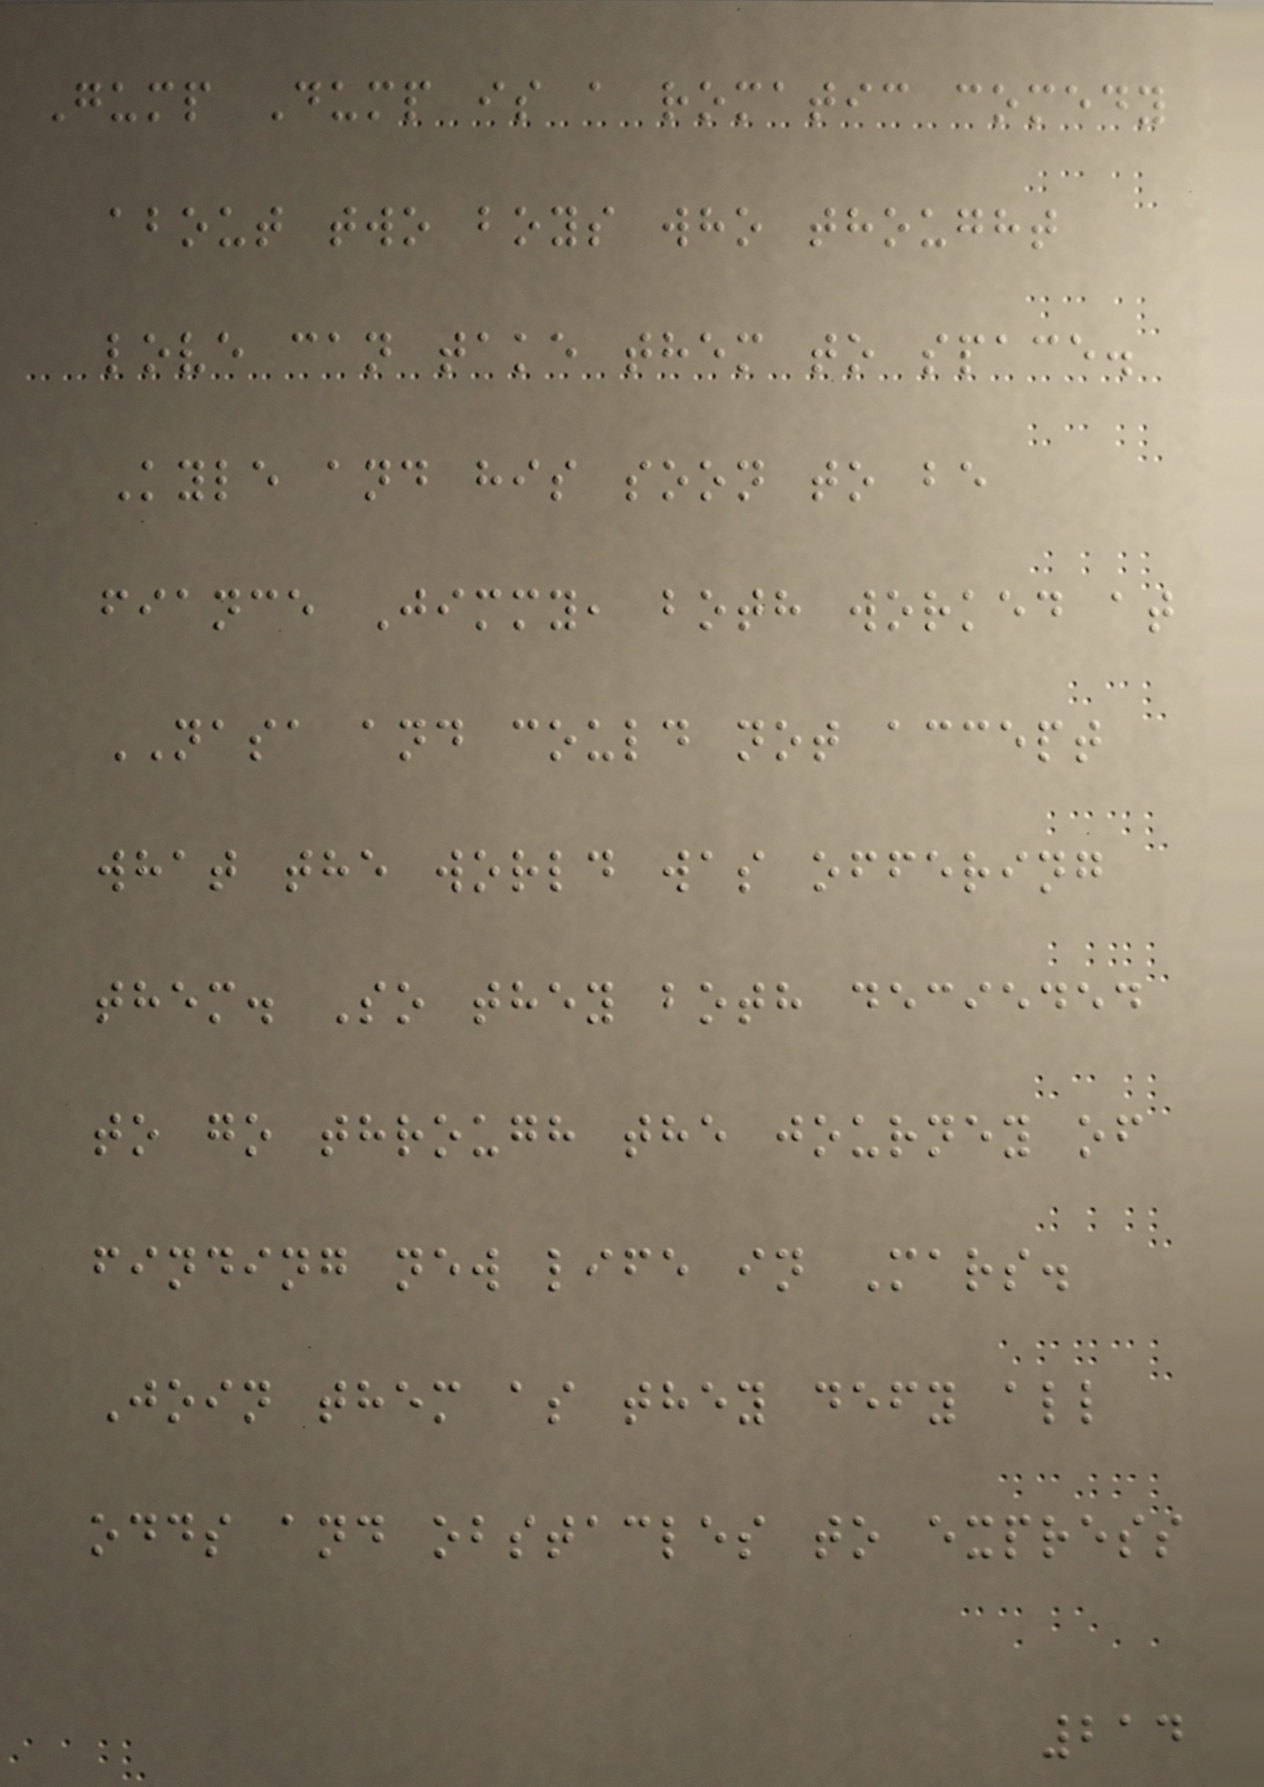Gump Dump is a romatic comedy
about two boys who thought
love can take them to space.
Kyle and his soon to be
fiance Jimmy, both worked at
NASA and could not accept
what the world was offering
them. So they both decieded
to go through the journey of
finding new life in Mars.
Join them as they defy all
odds and obstacles to express
214
